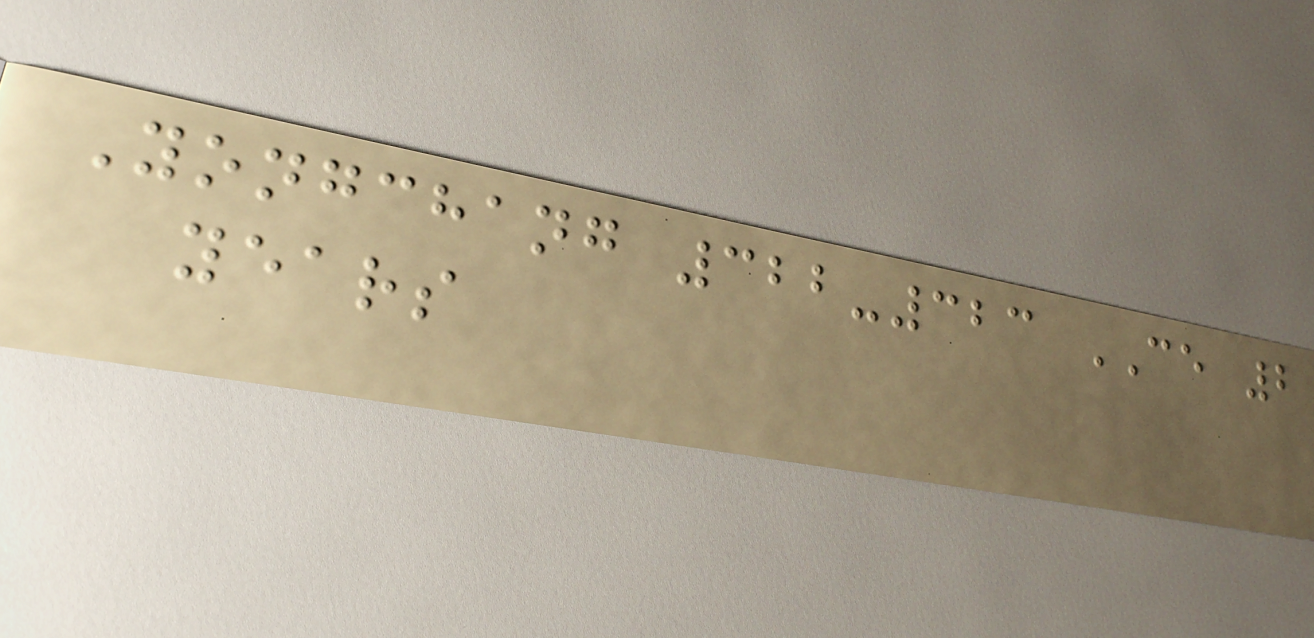Yongchang 322-323 CE 2
years
